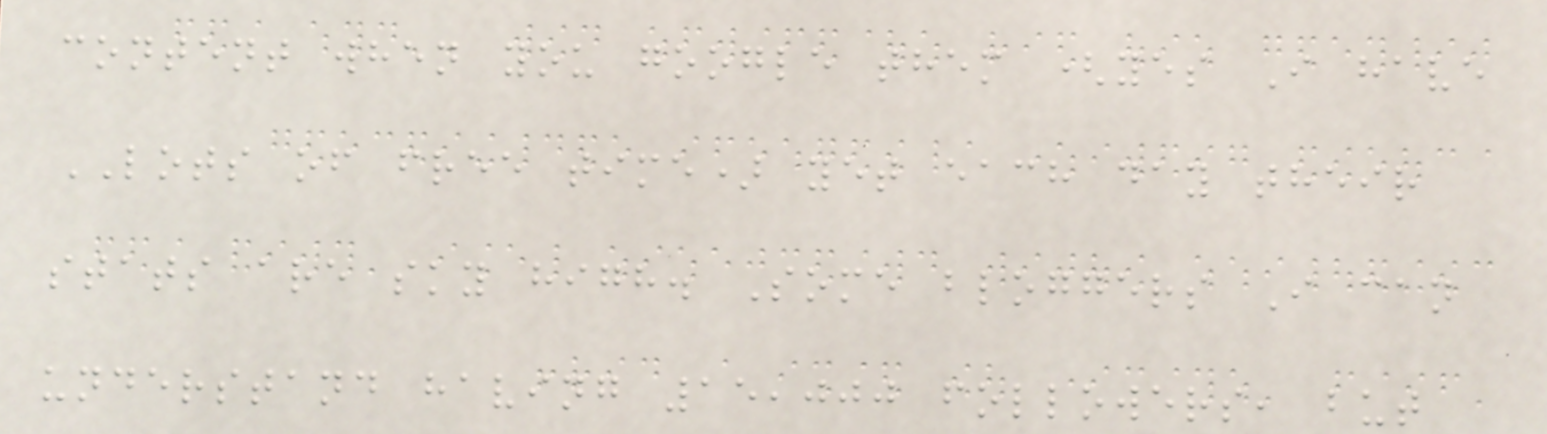content when you google them (yes I have
LOTS of free time) yet each day their
stats are sky high. Some bloggers I can
understand having 15,000 followers, but
